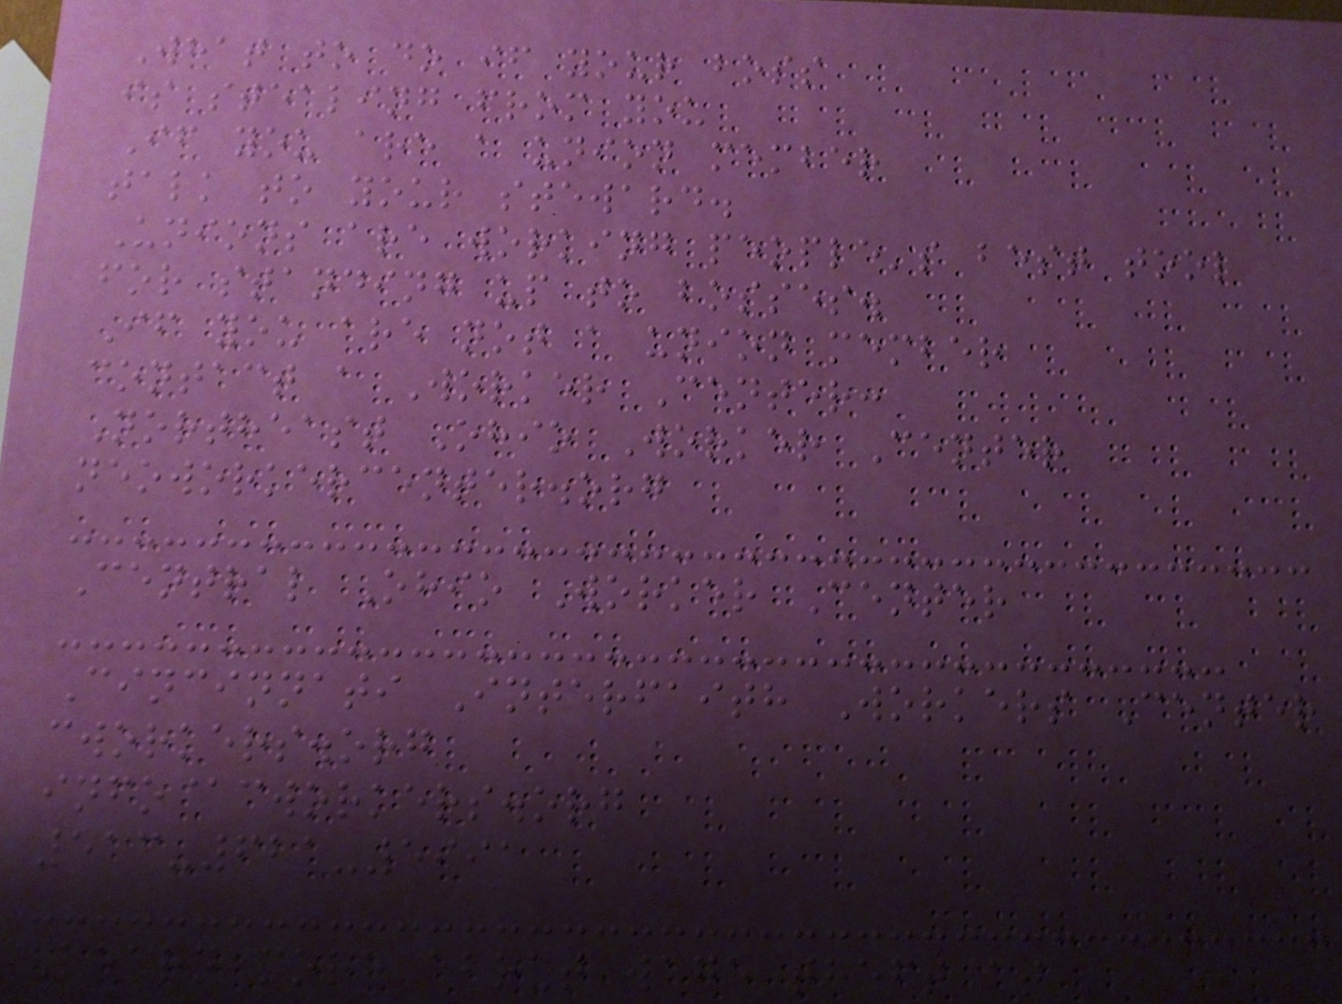What to do if your boss
is stealing from you
If you are a union member
talk to your steward.
Unions are working people's best tool
for standing up to bosses.
If you are not a union member
contact a Worker Center:
Northeast Ohio Worker Center
neoworkercenter.org
Central Ohio Worker Center
Cincinnati Interfaith Workers Center
cworkers.org
info@cworkers.org
513-621-5991
Learn more about wage theft at
